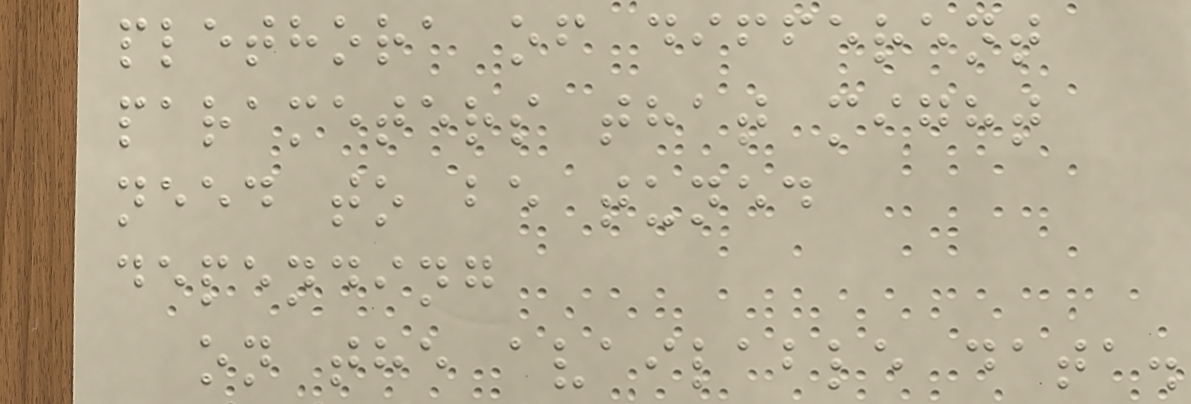plethora of different
parameters that might
need to be tuned
depending
on the available data.
